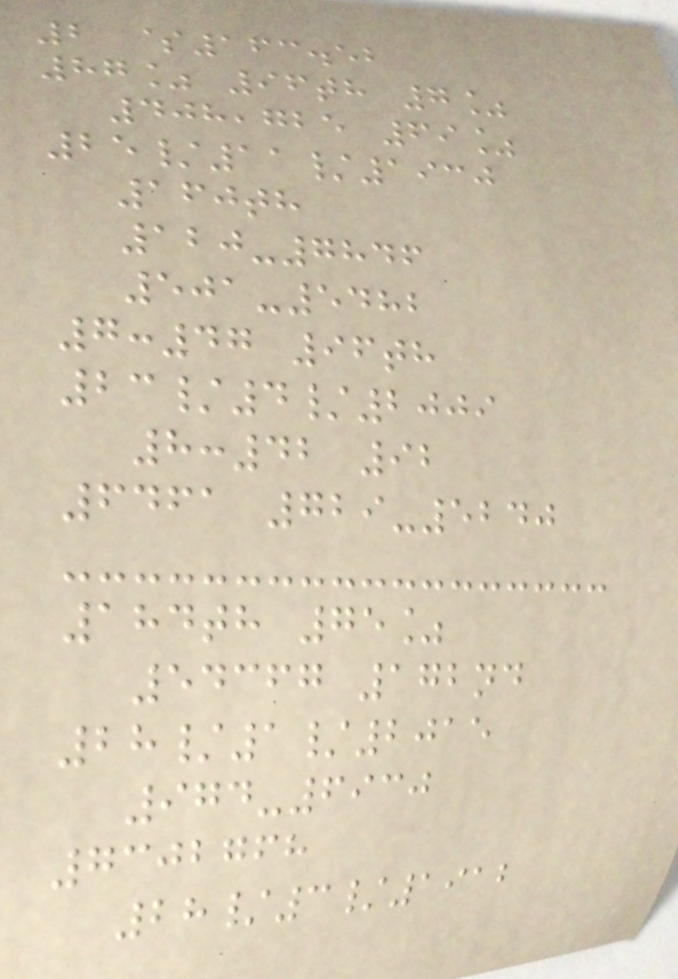2 $163.52
87% 96th 7%
408,725 69%
25/11/1930
160th
120-7846
501-5482
7:47 96th
23/4/2009
8:42 92
6461 729-5240
184th 75%
54367 172nd
28/1/2015
974-6930
7302768
28/3/1912
